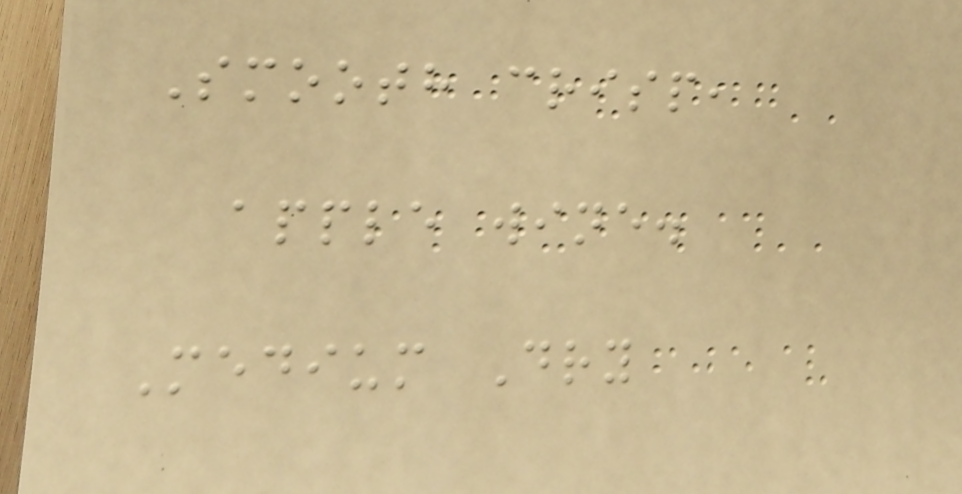Smooth crisp,
apple wine.
Medium Dry
